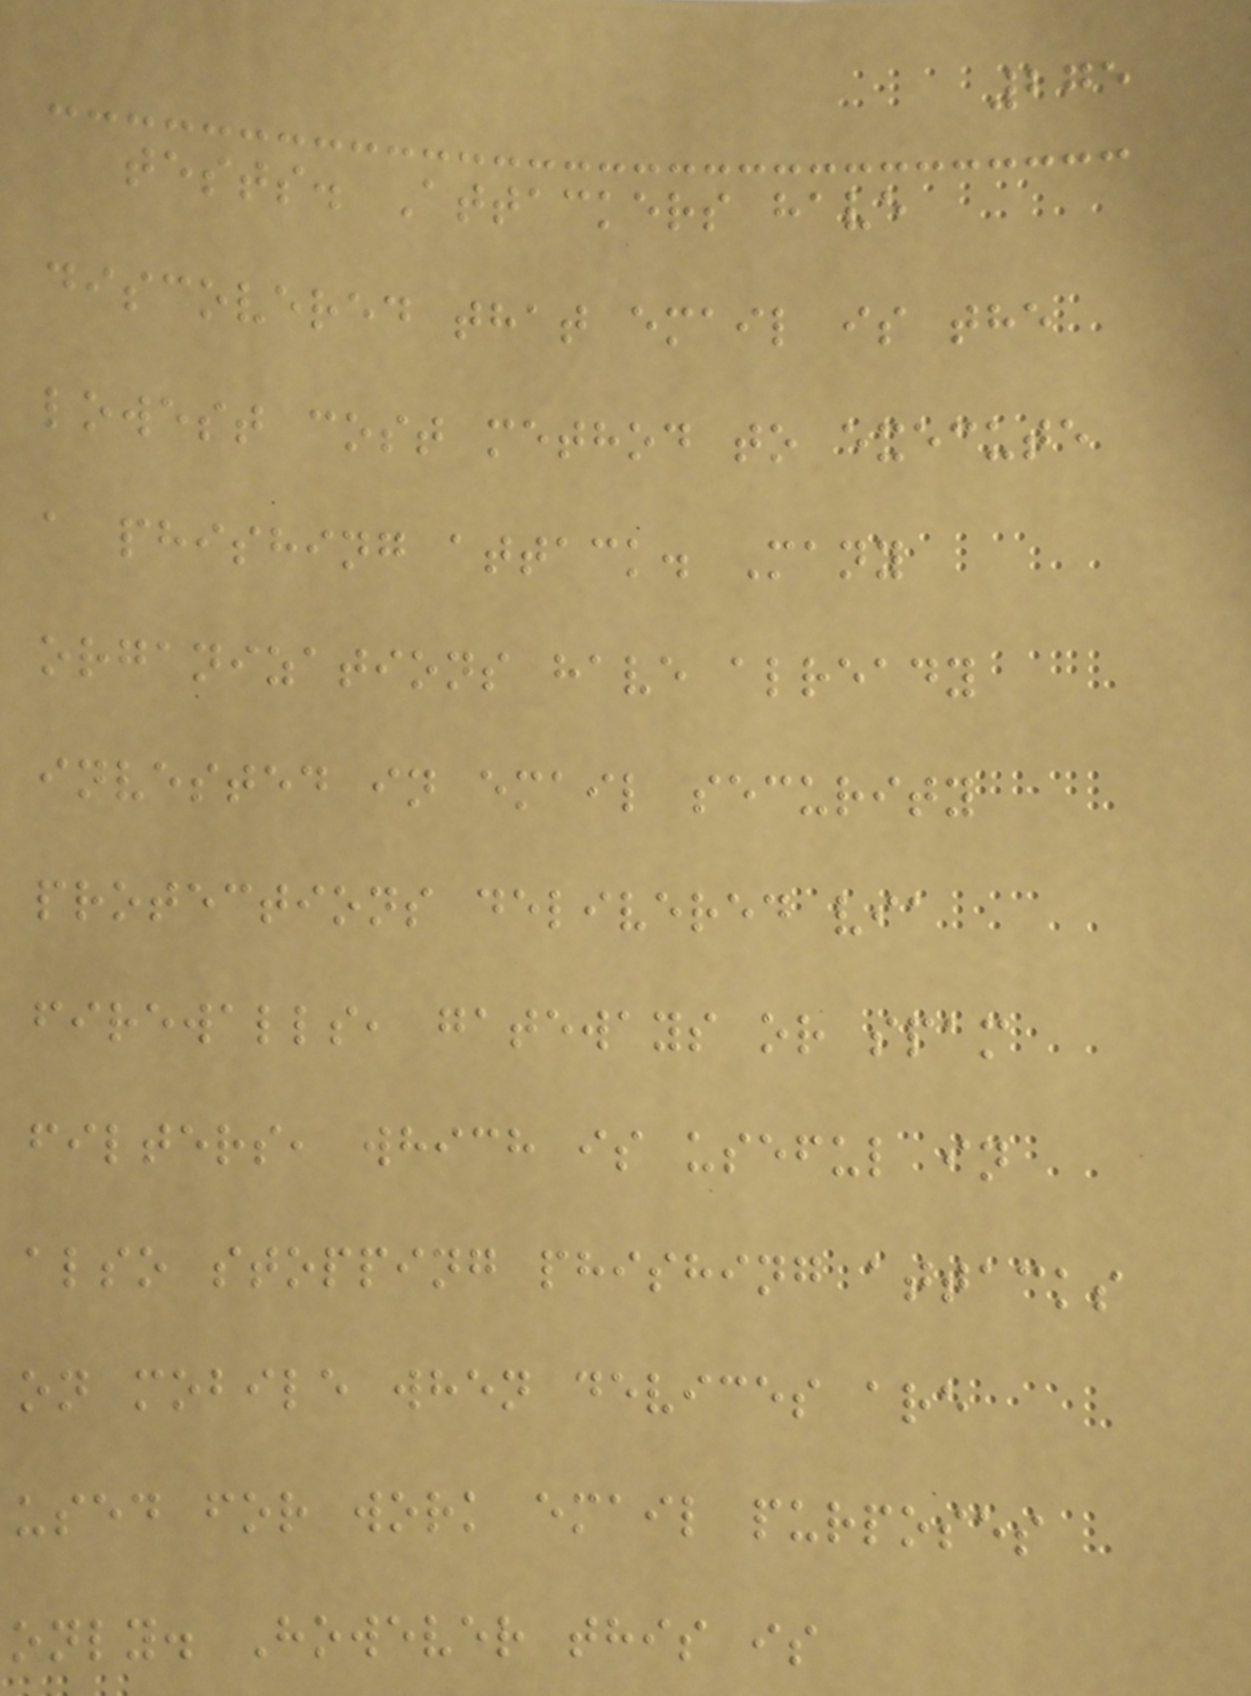275
tests. Attackers have
discovered that email is the
lowest cost method to execute
a phishing attack. Many
organizations have already
invested in email security
protections delivered via
firewalls, gateways or spam
filters, which is useful in
also stopping phishing attacks
on mobile when devices are
used for work email purposes
only. However this is
